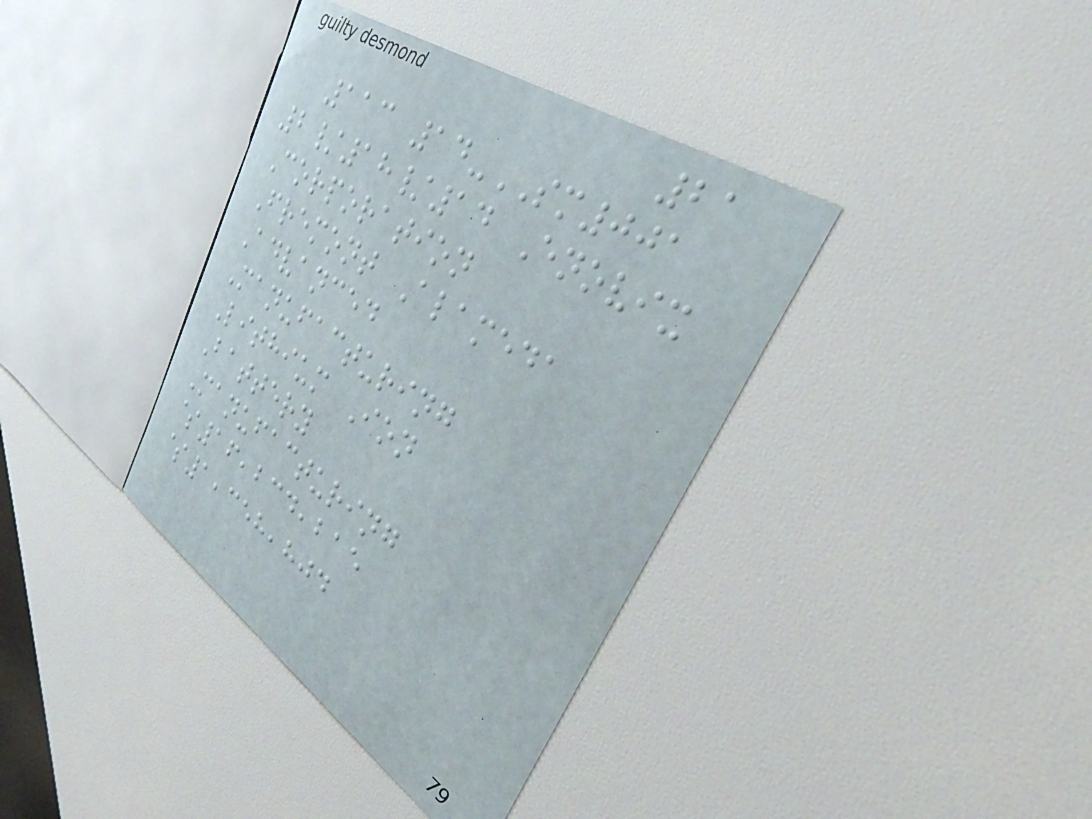21
113 14-SM001
2/18/14 Enovix
Corporation
Fremont Alameda
Advanced
Manufacturing
Lithium Ion
Battery
Manufacturing
$16,234,215
$1,358,804
